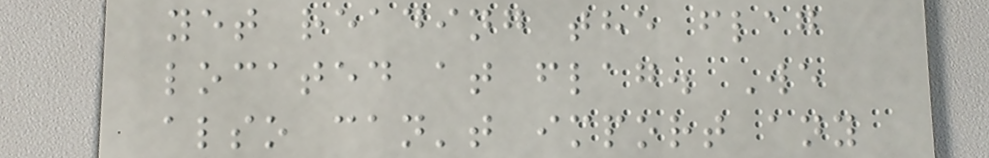yet reading the flag
located at flag. We
also can't import any
